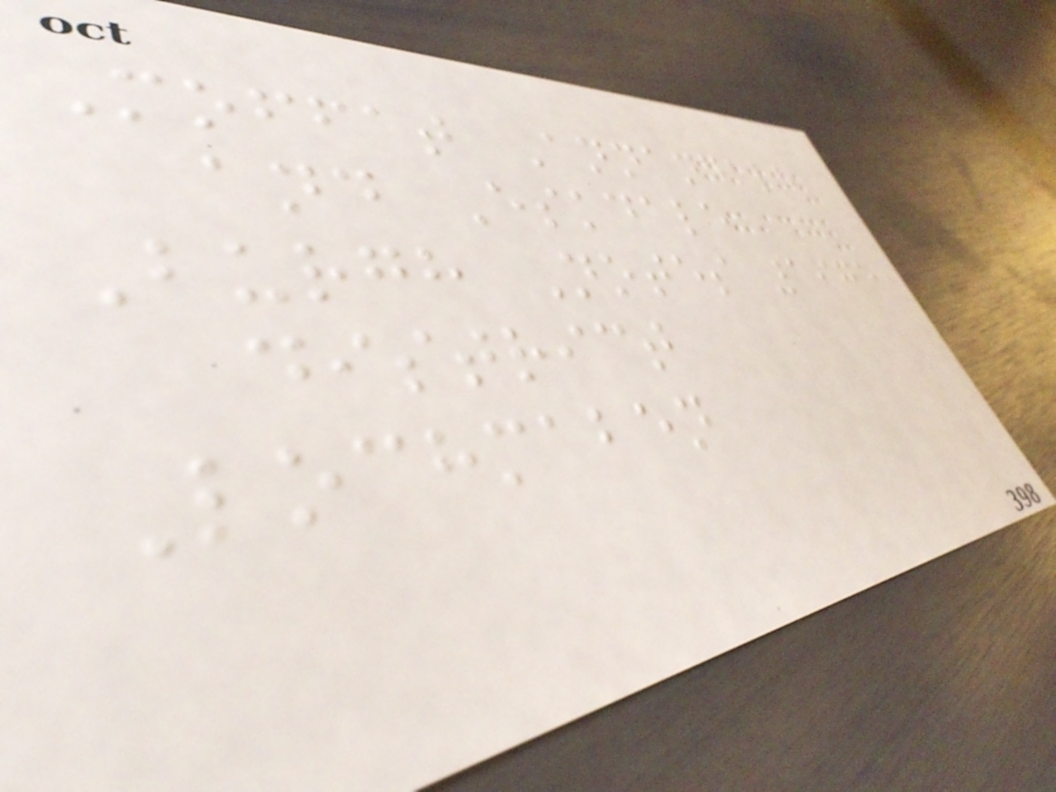Moffat Annandale
and Eskdale
Burgh Notes 1975
district
Lochmaben
